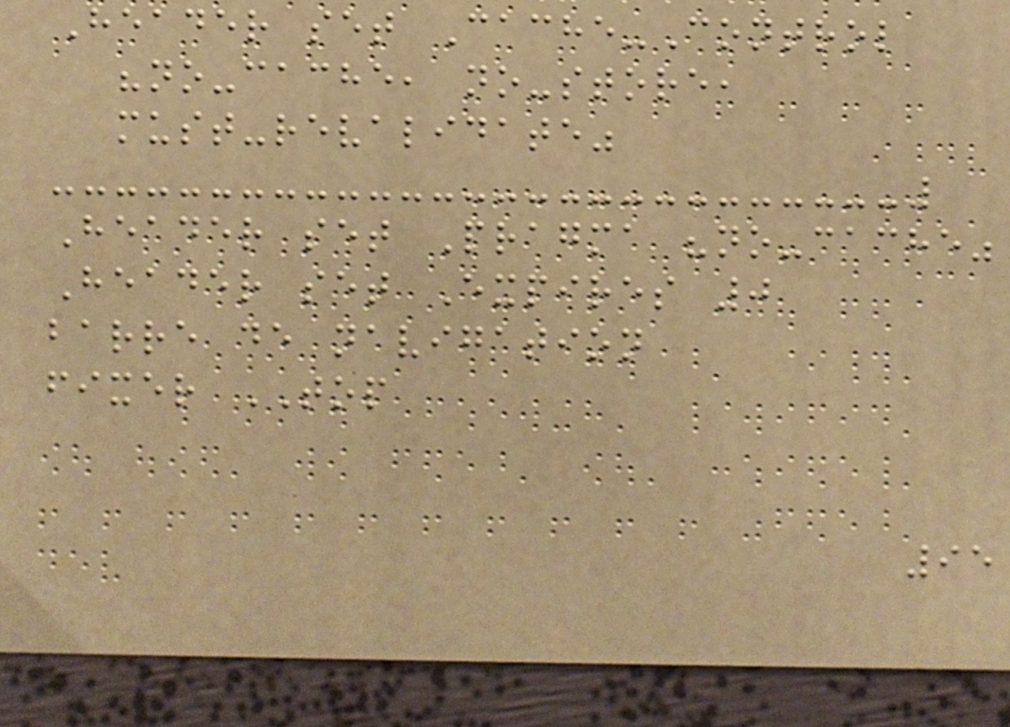Header set Cache-Control
"no-cache, no-store,
must-revalidate"
Header set Pragma "no-cache"
Header set Expires 0
barre de navigation
fixer TOP
95
